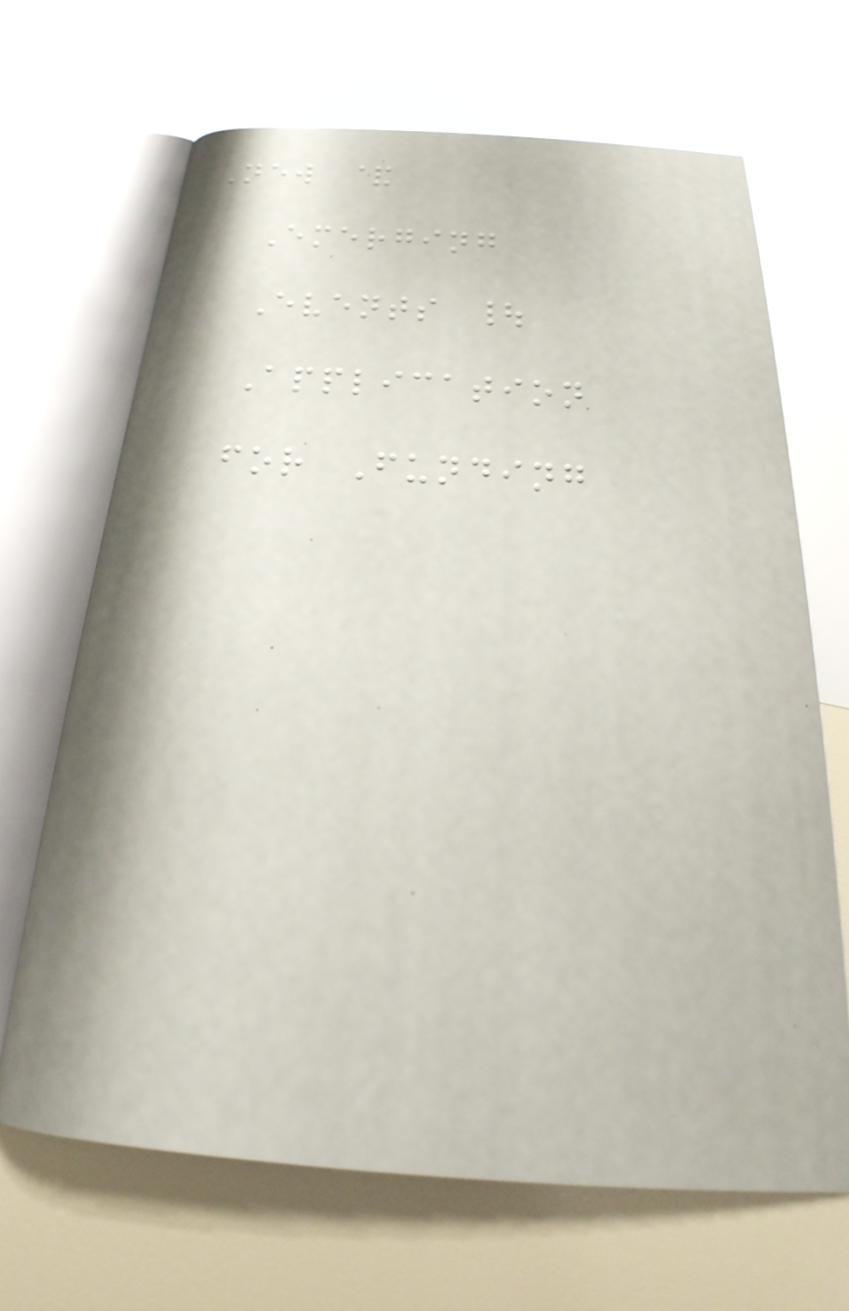New &
Emerging
Events |
Application
for Funding
